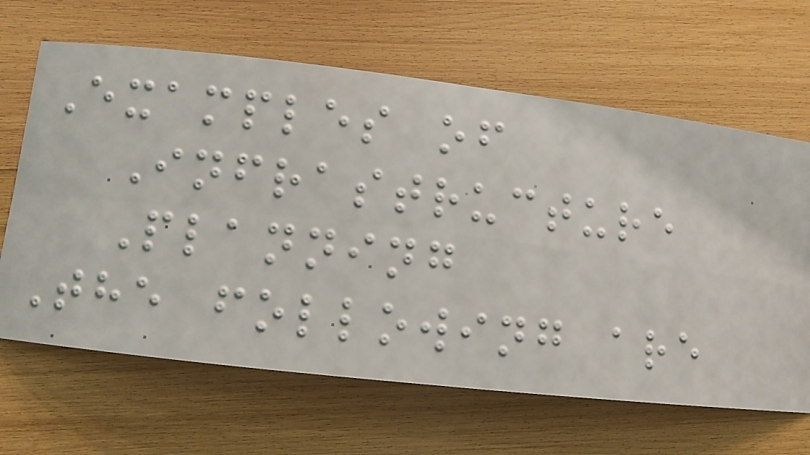Examples of
Infrastructure
Planning
The following are
